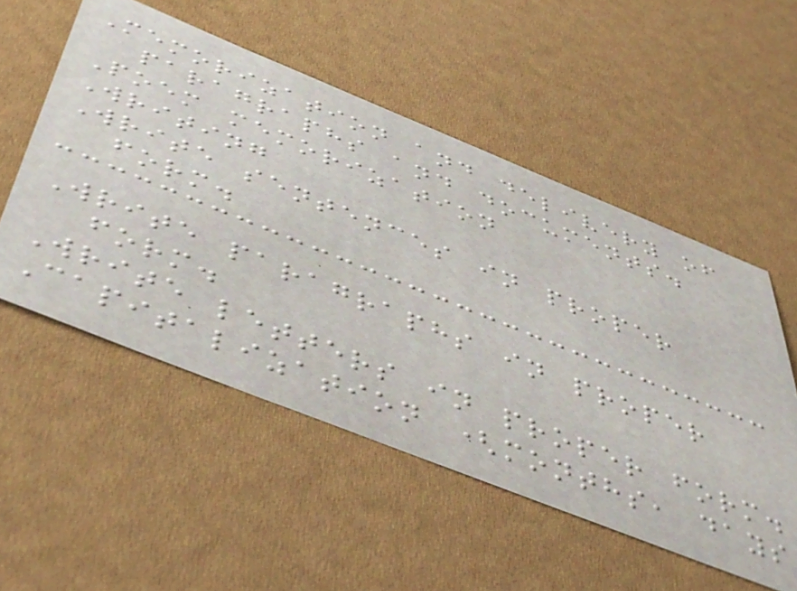Memorization and delivery of
paragraphs and documents.
Poem memorization
Writing
Write sentences in proper
form.
Write paragraphs in proper
form.
Write letters in proper form.
Capitalization (months, days
